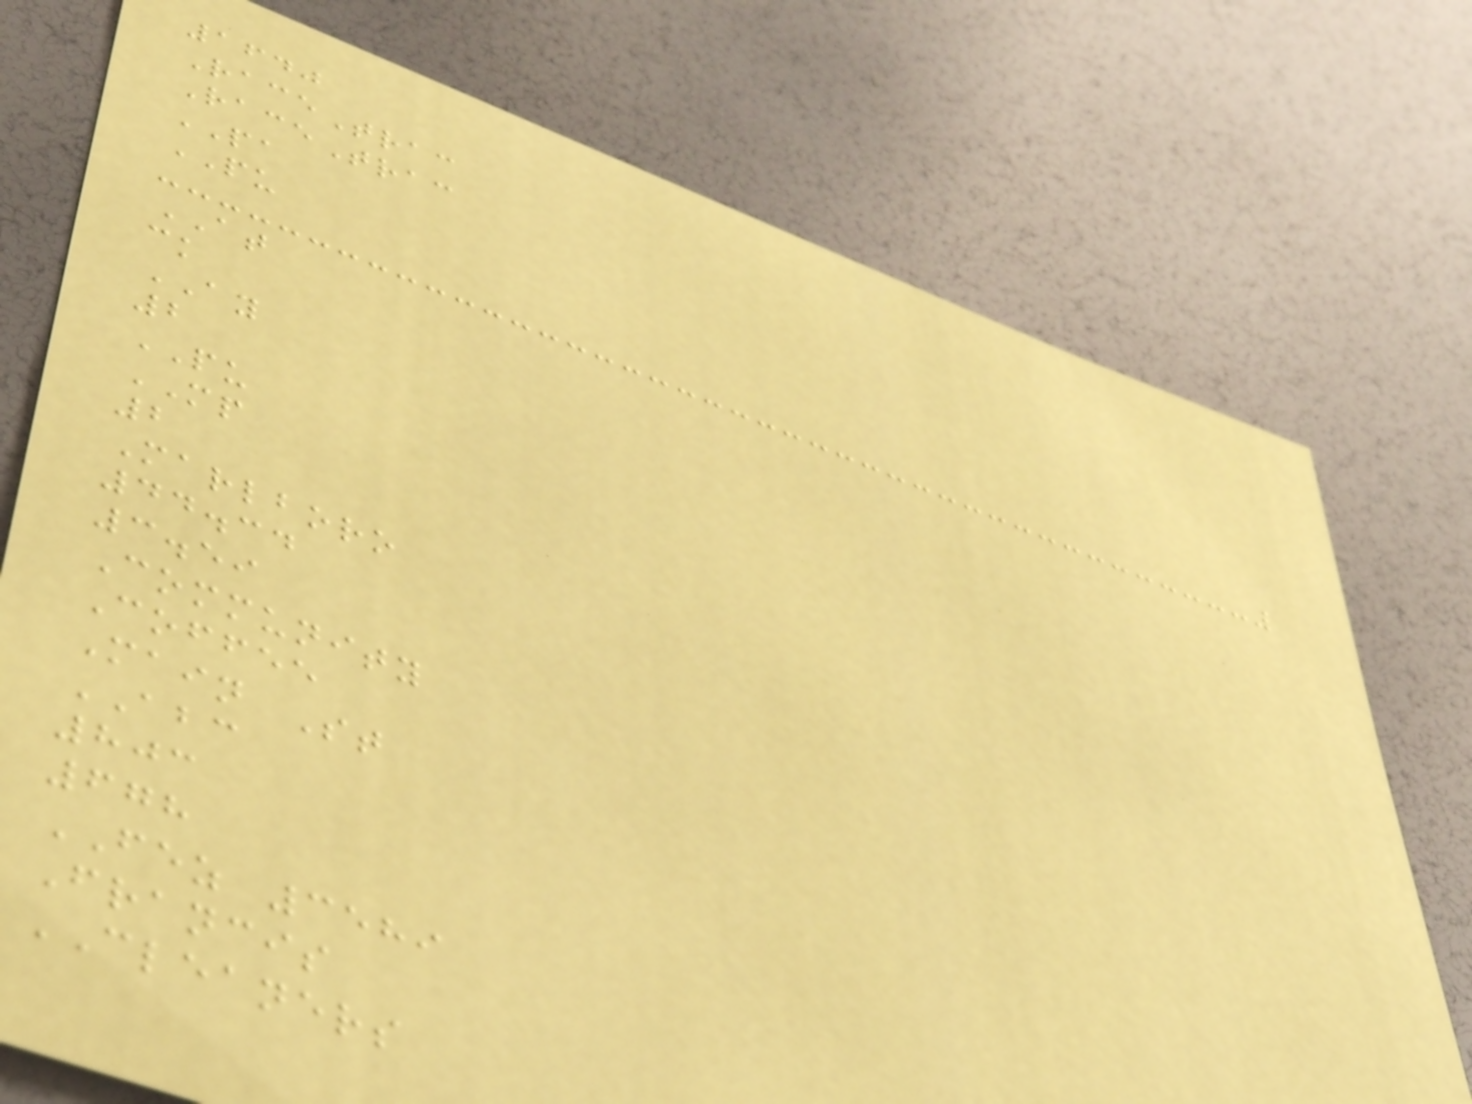1640
RaceTrac
RaceTrac
PA
PU
AT
ck
AY
2
PU
MP
2
Marlboro
44.34
3.59
Community
Coffee
Main St
ABC
803
678
FEZ 3589
Francis
CLEANERS
